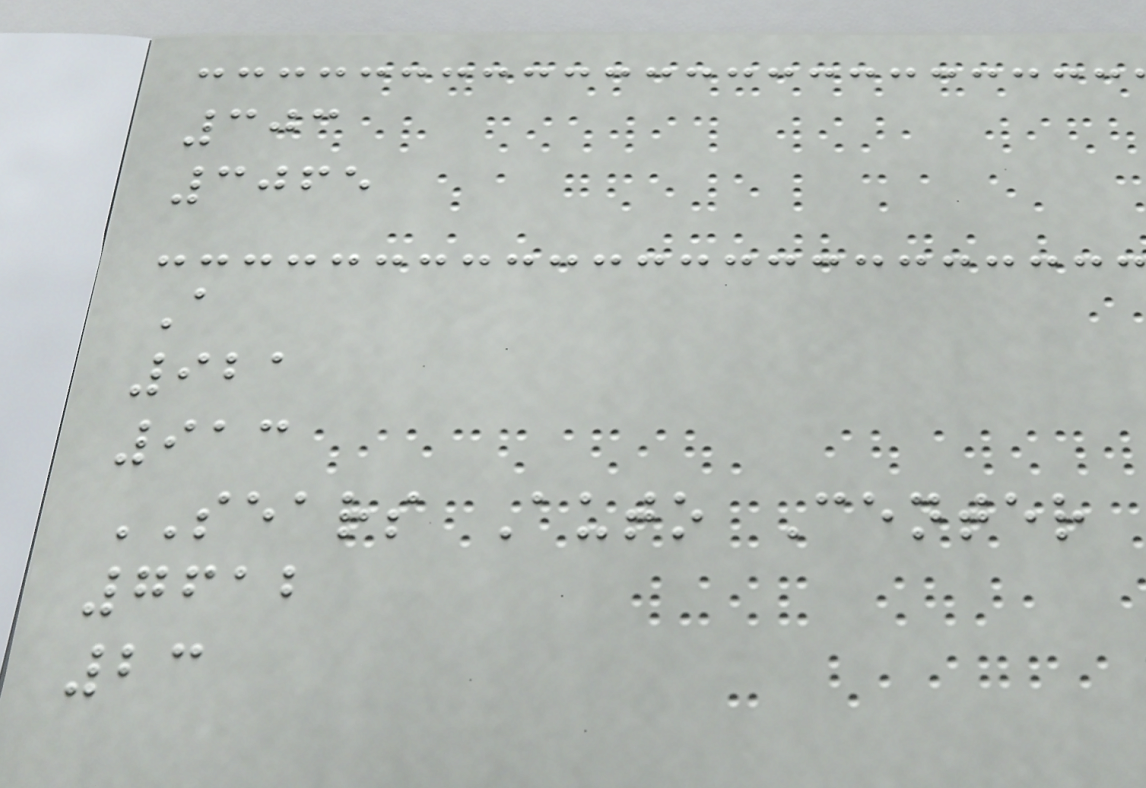303
3065
A
921
913
SEARS Auto Center
7612
23
